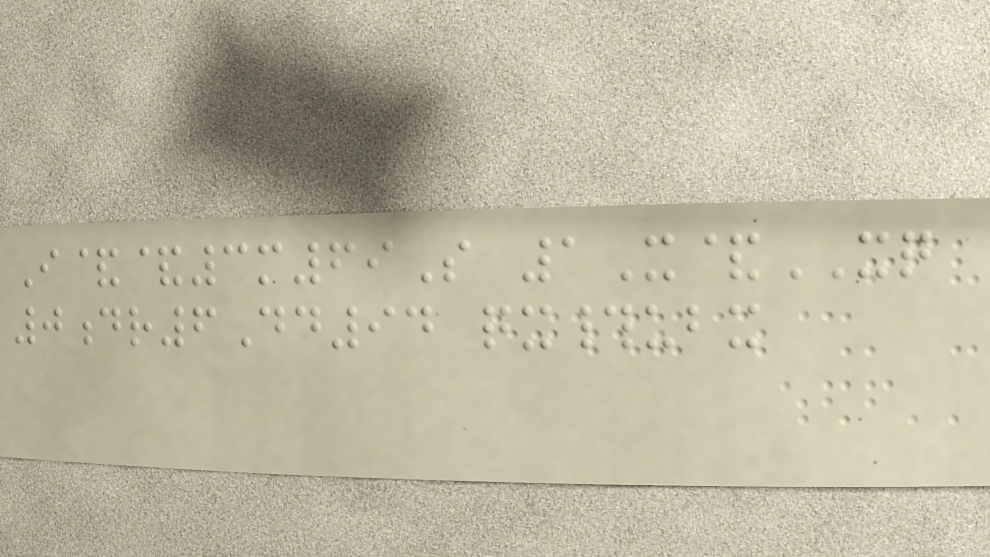I&&3m69S 1X&XQ
0dr6Dd94 qx#ubx
